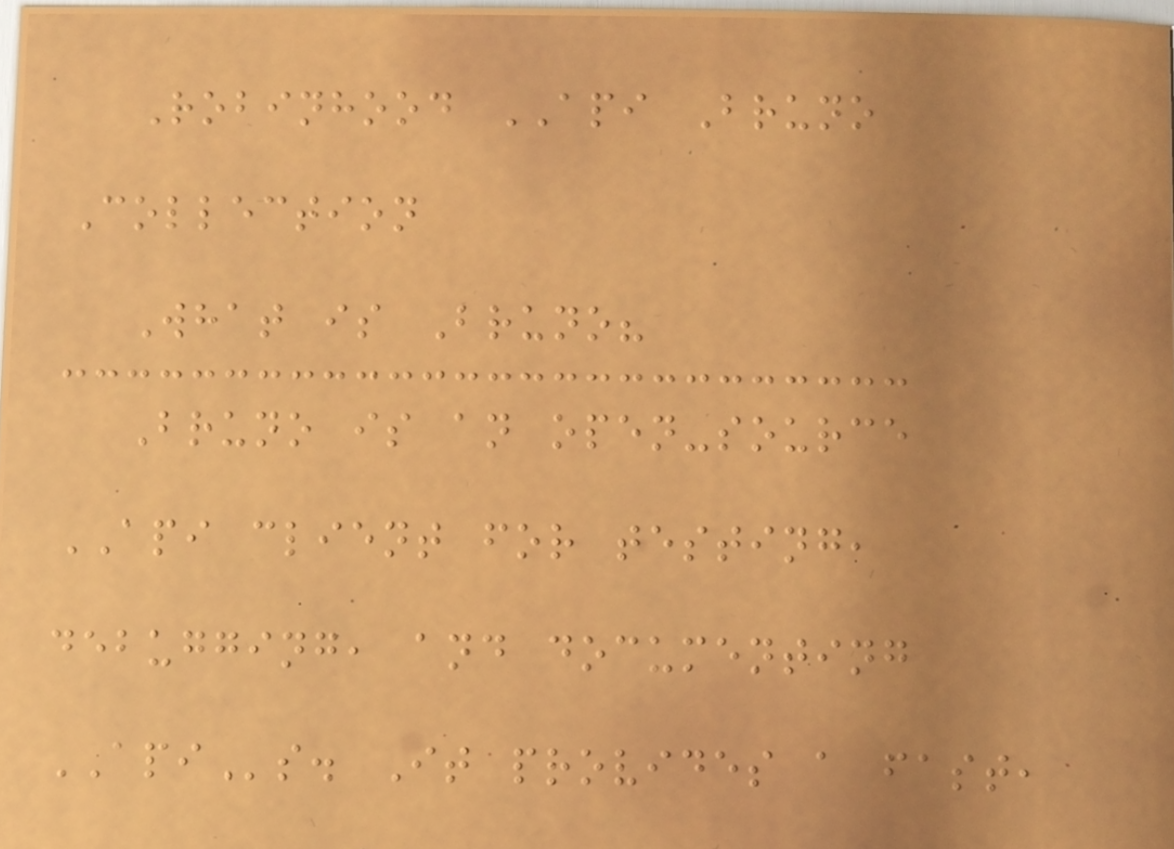Robinhood API Bruno
Collection
What is Bruno?
Bruno is an open-source
API client for testing,
debugging, and documenting
APIs. It provides a fast,
